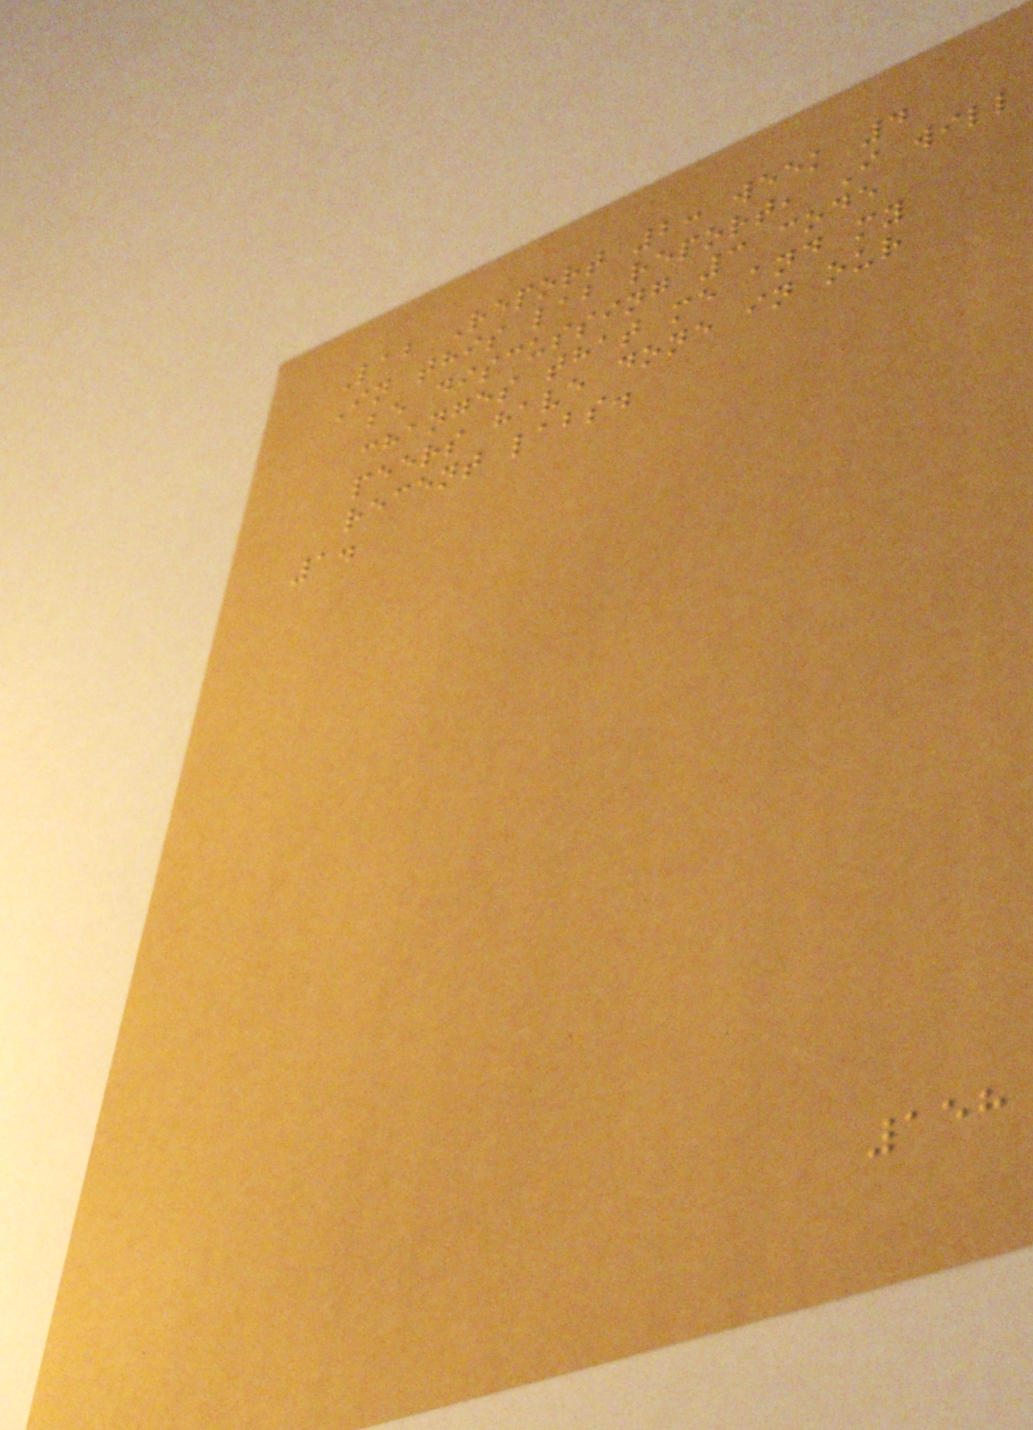Lab Report 2: week 4
In this lab report, I will
be discussing 3 code
changes that me and my
peers have done in our
recent labs.
1.
158
